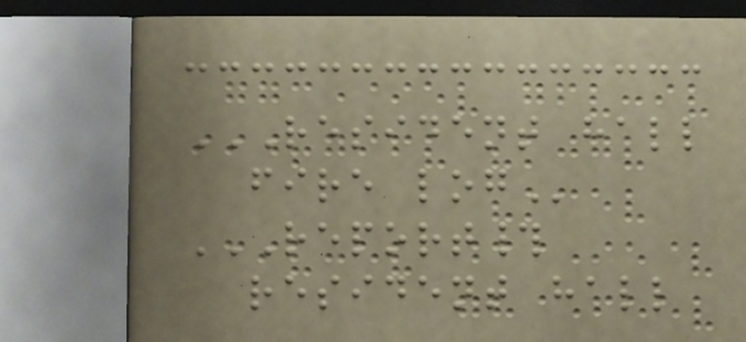RESIDENT HALL
FIRE LOG
REPORT#
RESIDENT HALL
